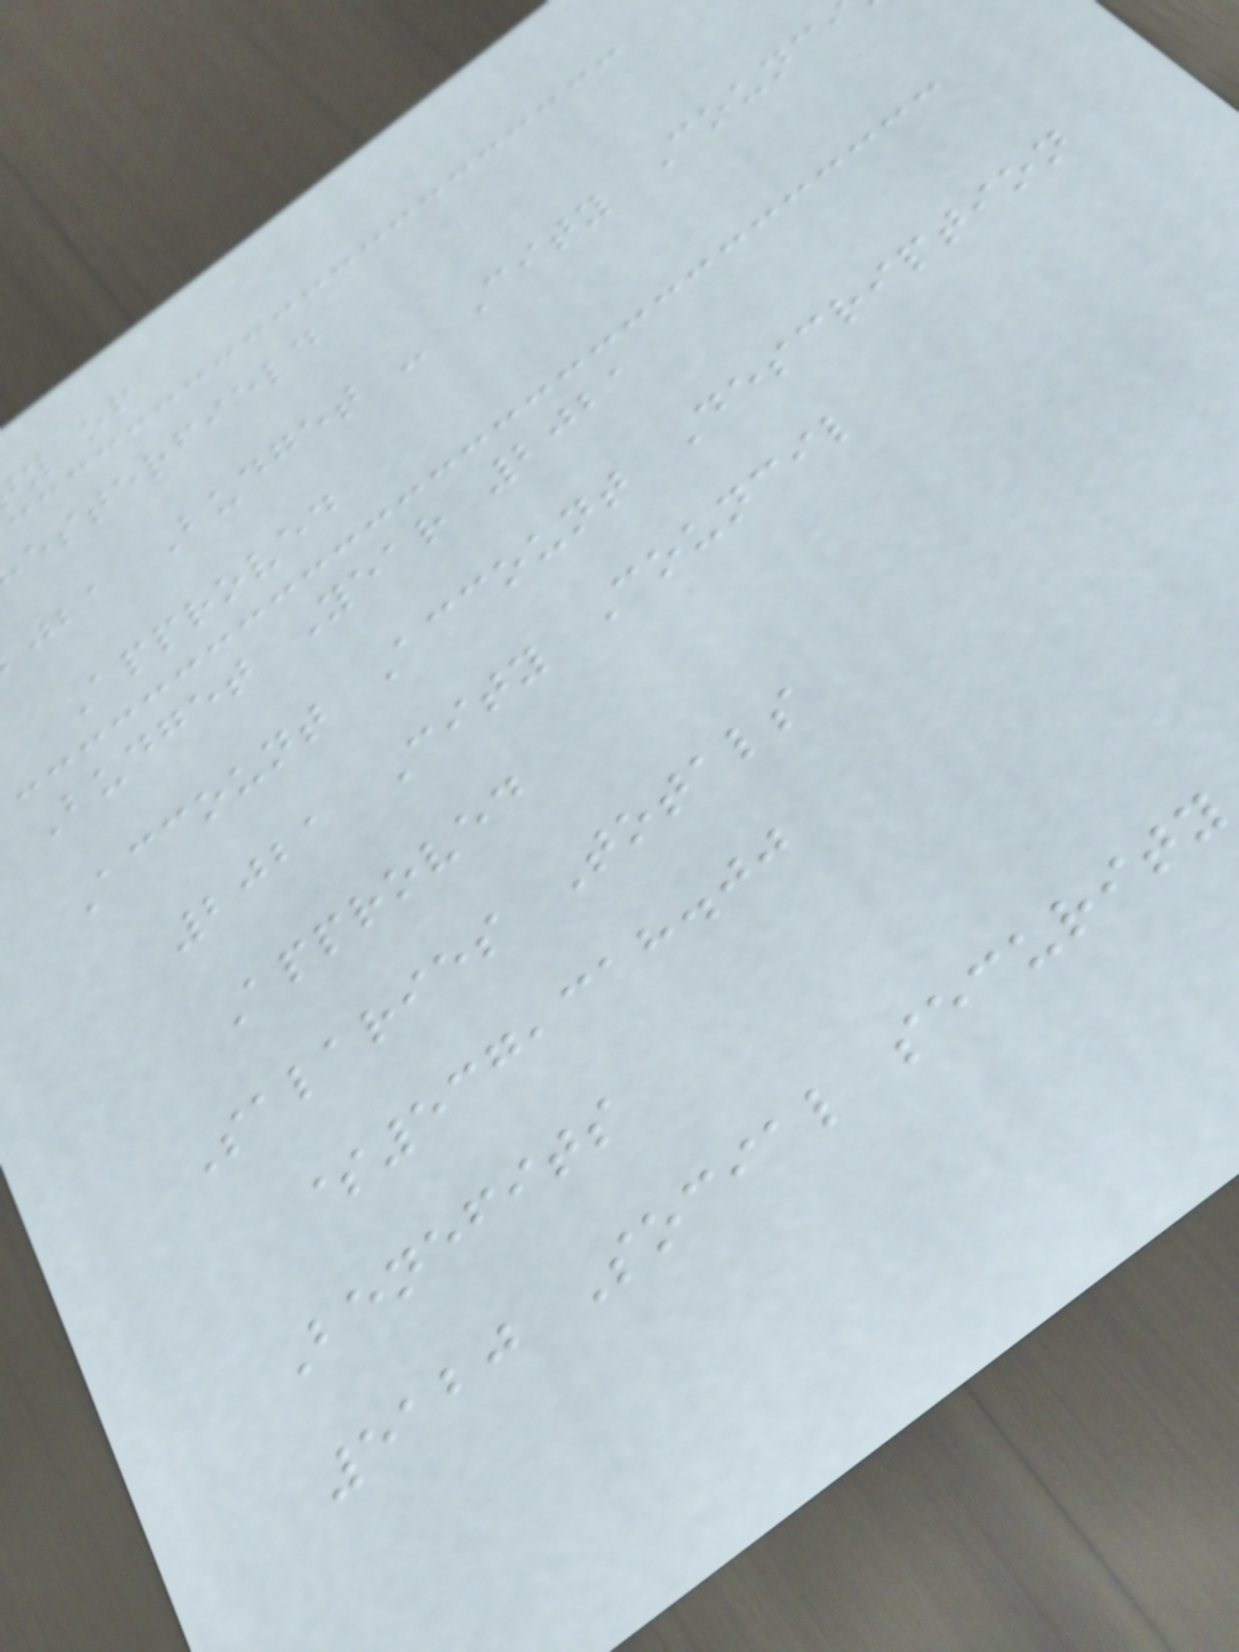y of
esterfield
jba Budget - City Counc
Approved
Budget Year 2021
Account Account Description
2021 City Council
Approved
Salaries Totals
$537,318.00
Benefits
5120 Social security
